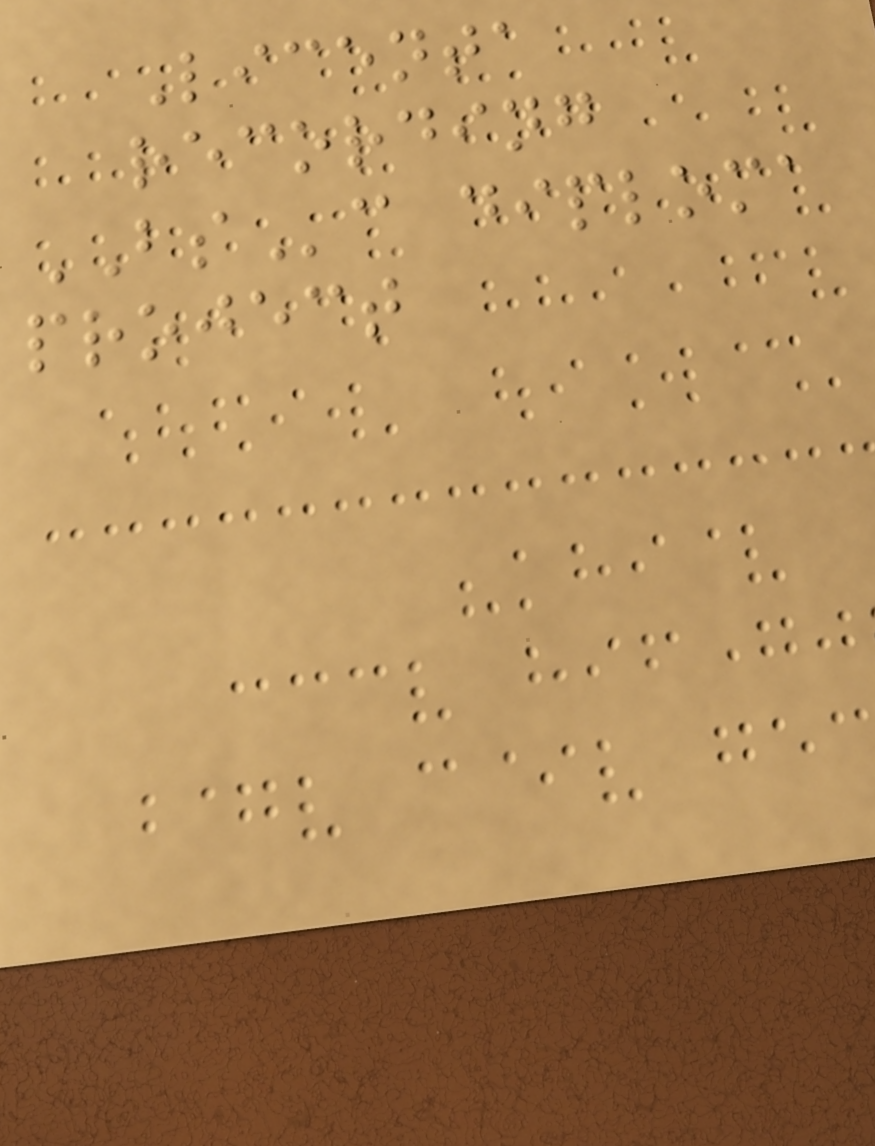Licenta
recording
BSc diploma
project
